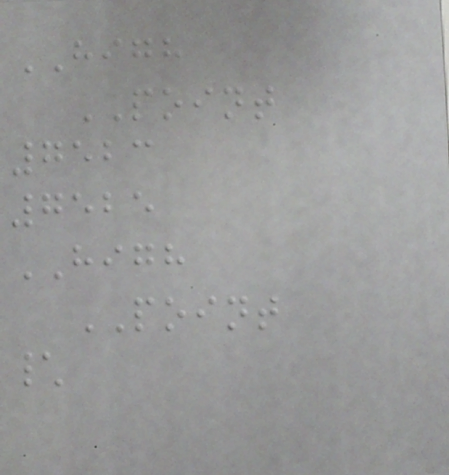HIGH
POINT
7523
7525
HIGH
POINT
\
